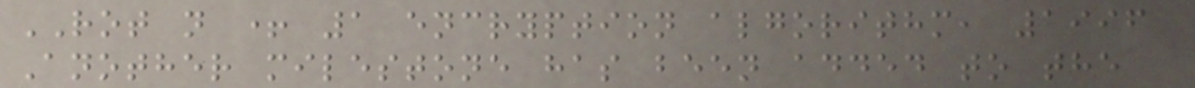ROT n + 1 encryption algorithm, 1996
Another milestone has been added to the
